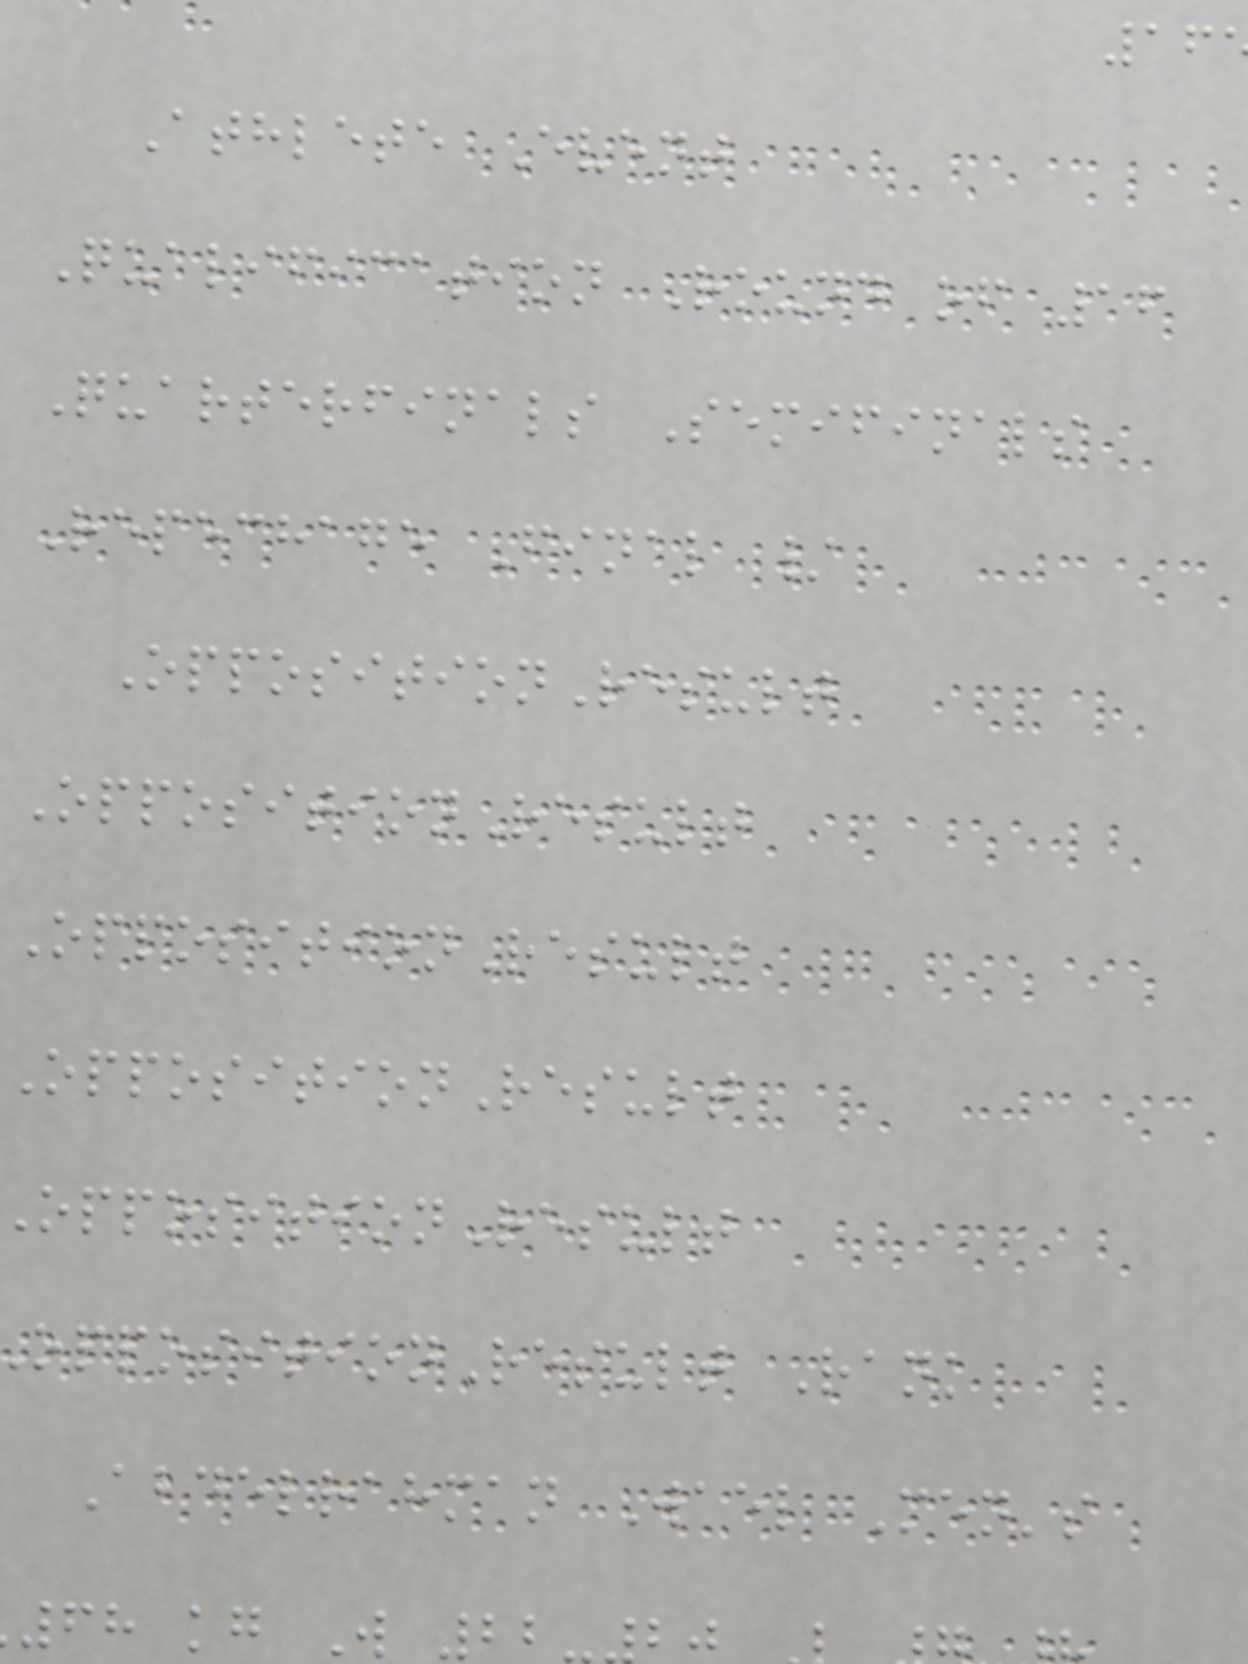Athlete Event
Qualification Round of 16
Quarterfinals Semifinals
Repechage Final /
OppositionResult
OppositionResult
OppositionResult
OppositionResult
ppositionResult
ppositionResult Rank
Abdelrahman Wael Men's
68 kg W 22
